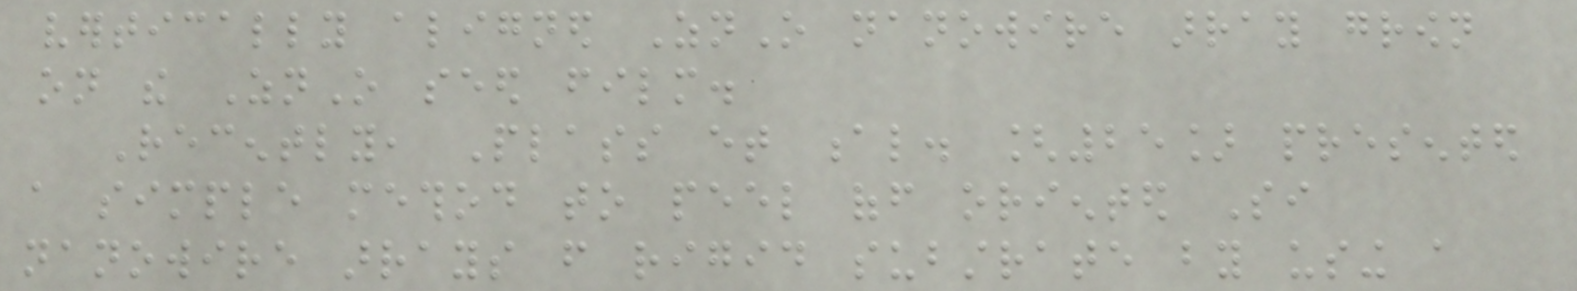vertically aligned ZnO nanowire array grown
on the ZnO seed film.
Recently, Plass et al. [25] presented
a simple method to peel off oriented Si
nanowire arrays from rigid substrate by using a
